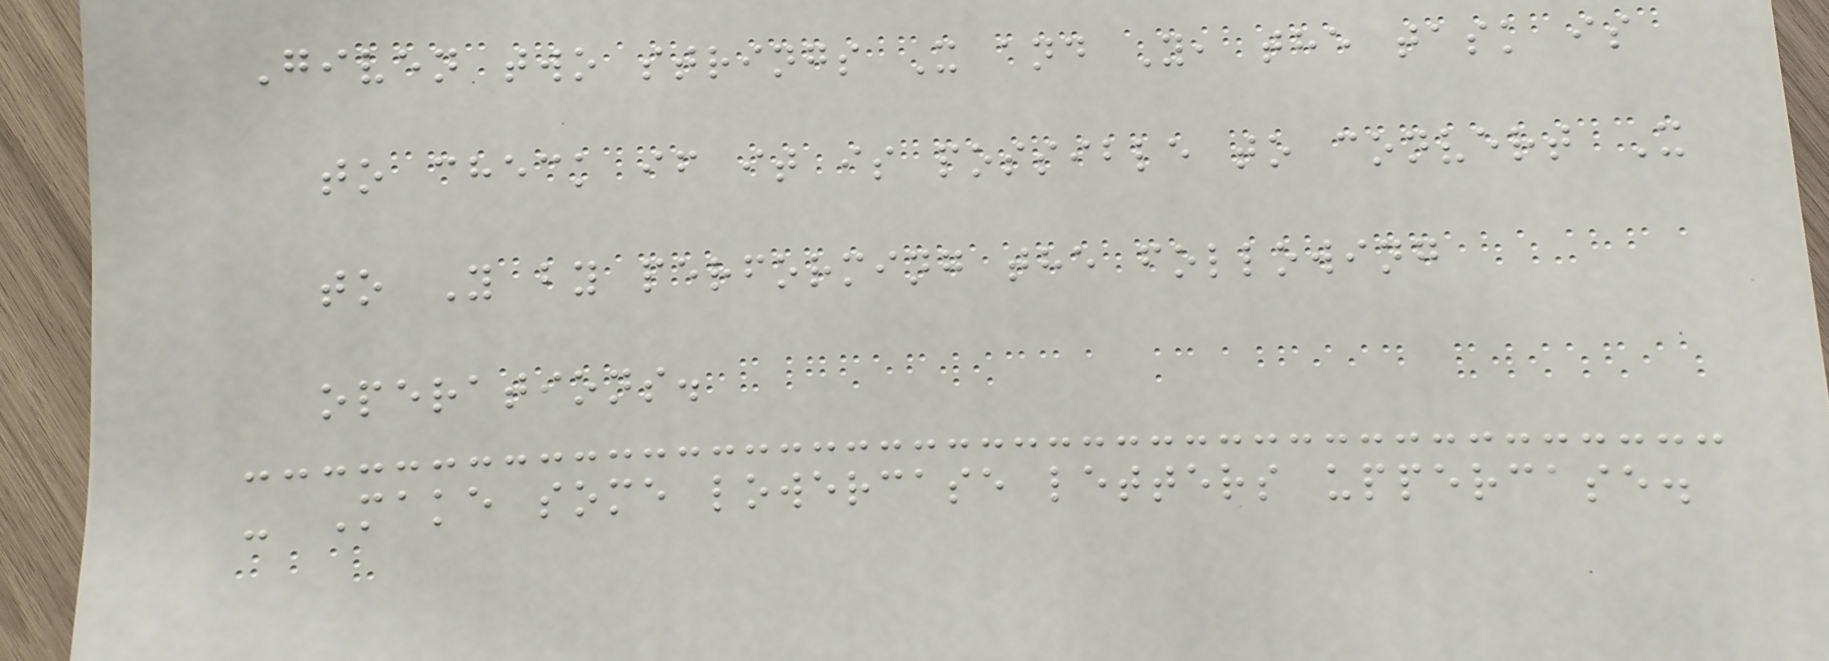Given two strings X and Y, the task is
to check if it is possible to convert X
to Y by performing the following
operations.
- Make some lowercase letters uppercase.
